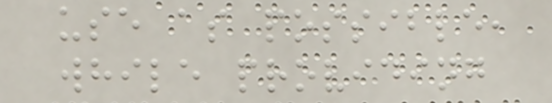use as possible,
while providing
